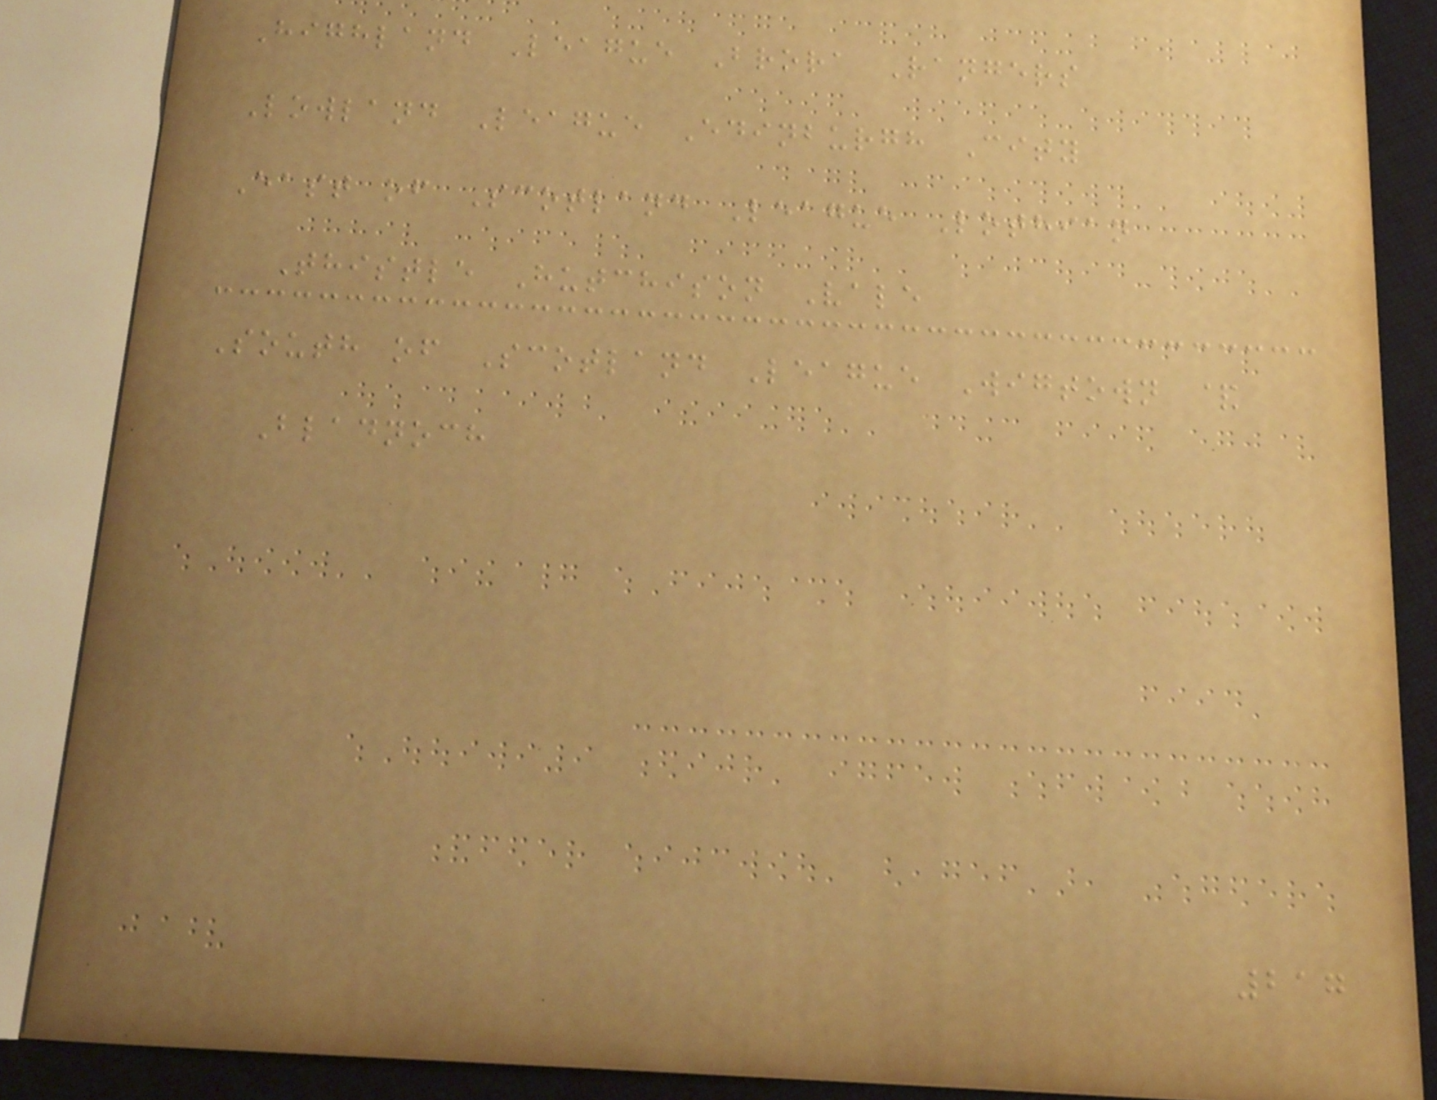Highland League Brora Rangers
Lowland League Edinburgh City
East of Scotland League Lothian
Thistle Hutchison Vale
South of Scotland League Wigtown &
Bladnoch
217
